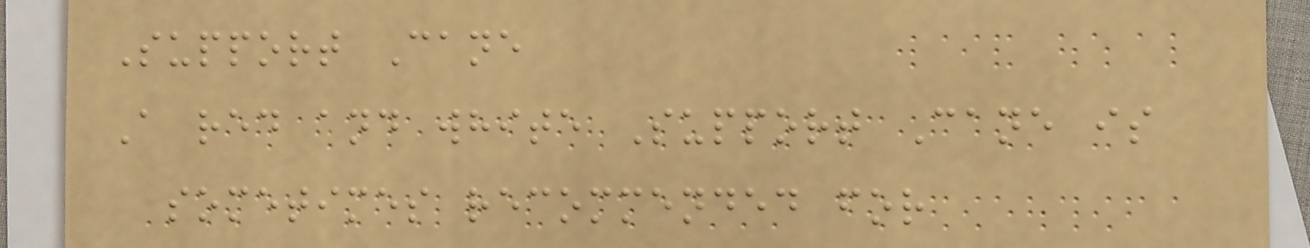Support Cane
A red and white Support Cane is
sometimes recommended for
